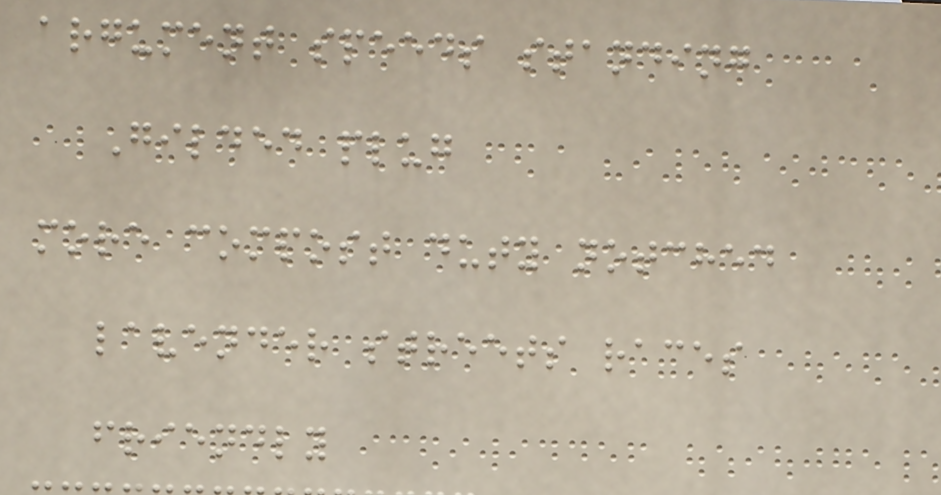argument speeds standing
Gilded plug
more compost duty notched
lavender streets races
friendly
